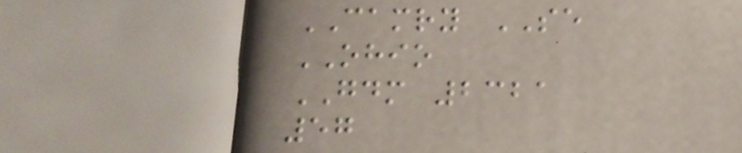CAMRY SE
OHIO
GDM 2321
57
